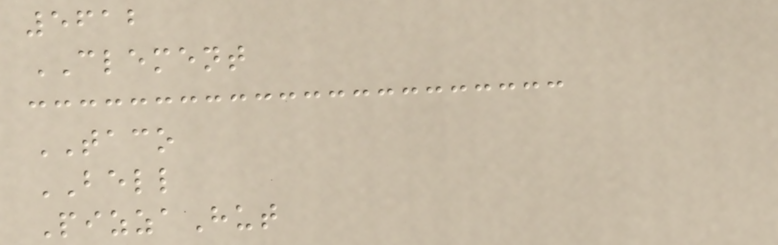5612
CLEMENT
TACO
BELL
PizzaHut
